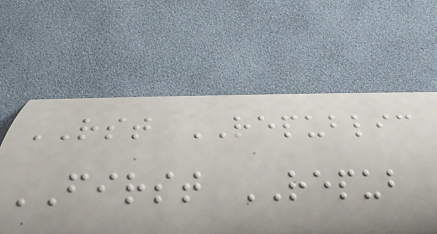RST REPUBLIC
FIRST REPUB
